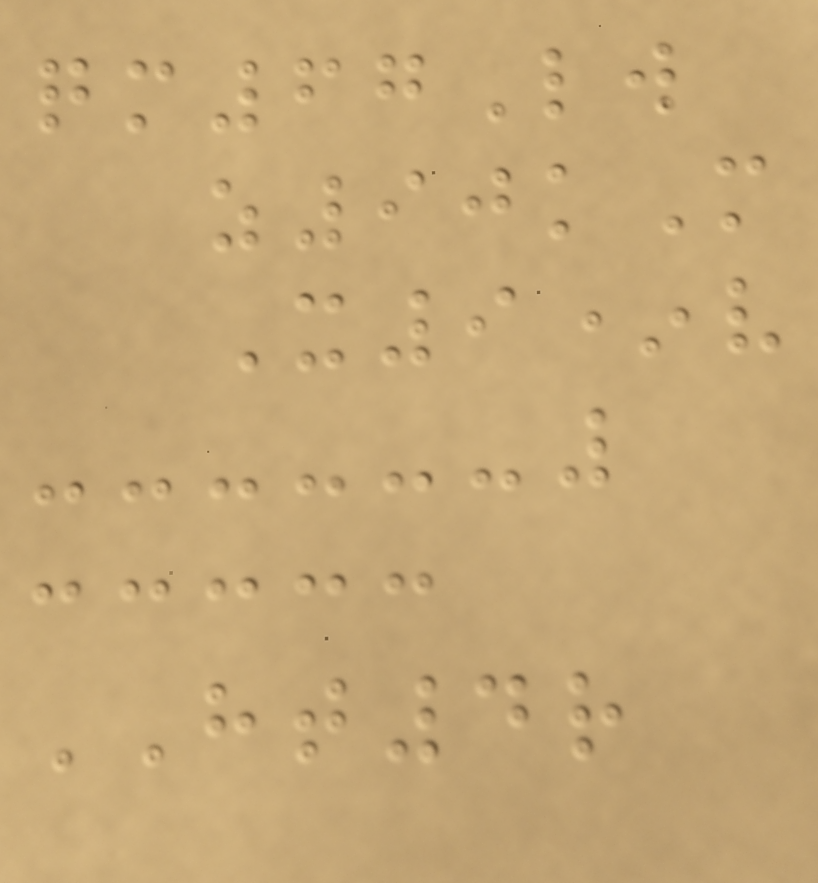qm67Lw
z90kM
X9*v
HT4r
